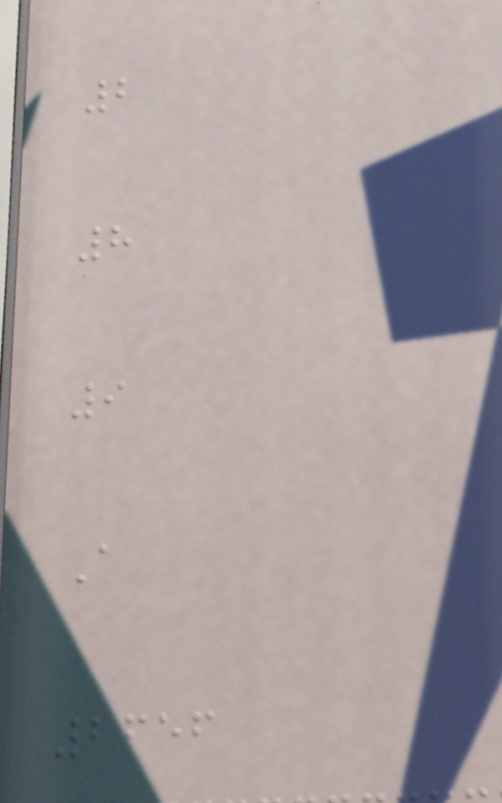2
8
9
A
2656
